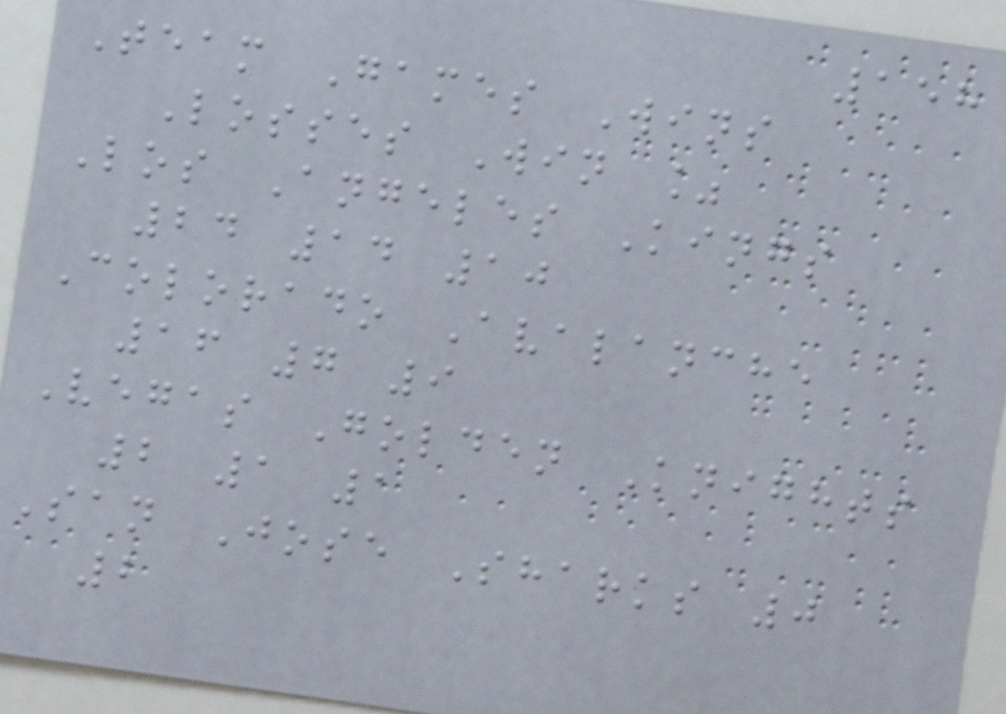158
Team Games Wins
Losses Win %
Los Angeles Kings
24 14 10
Colorado Avalanche
16 7 9
Vegas Golden Knights
2 1 1
San Jose Sharks 0
2
